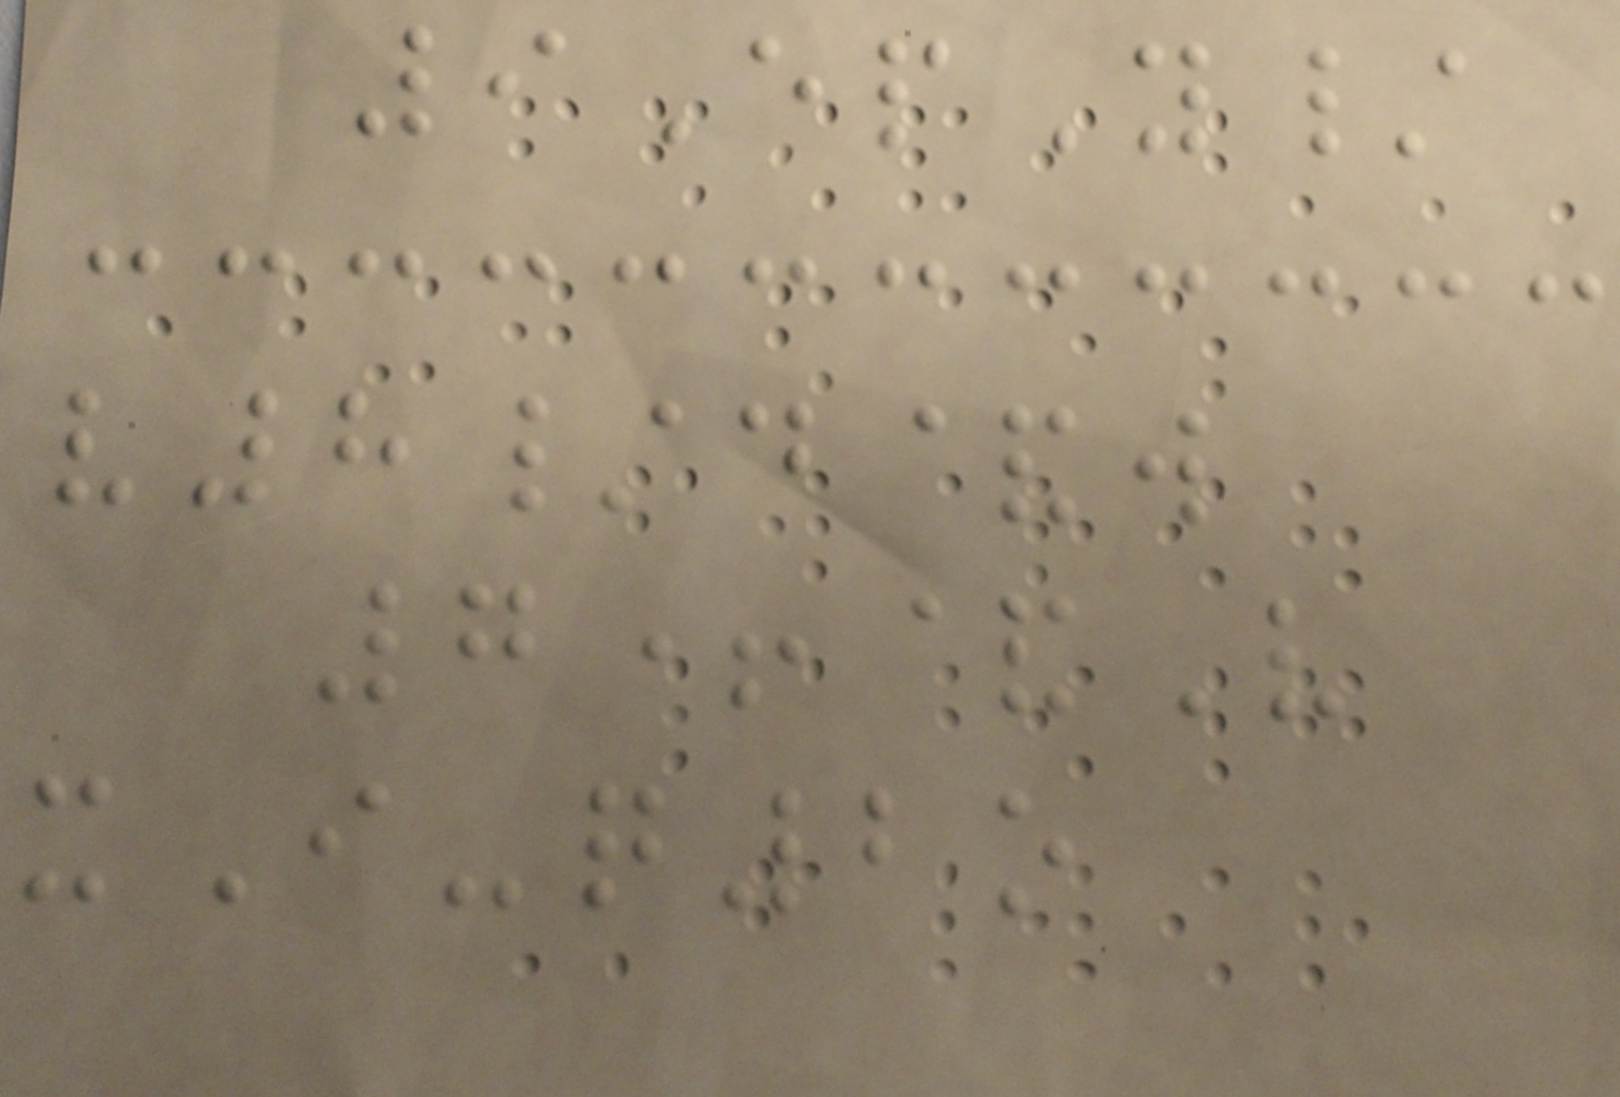9EpY/
v8/d&w
7+&V
xI-q2o
